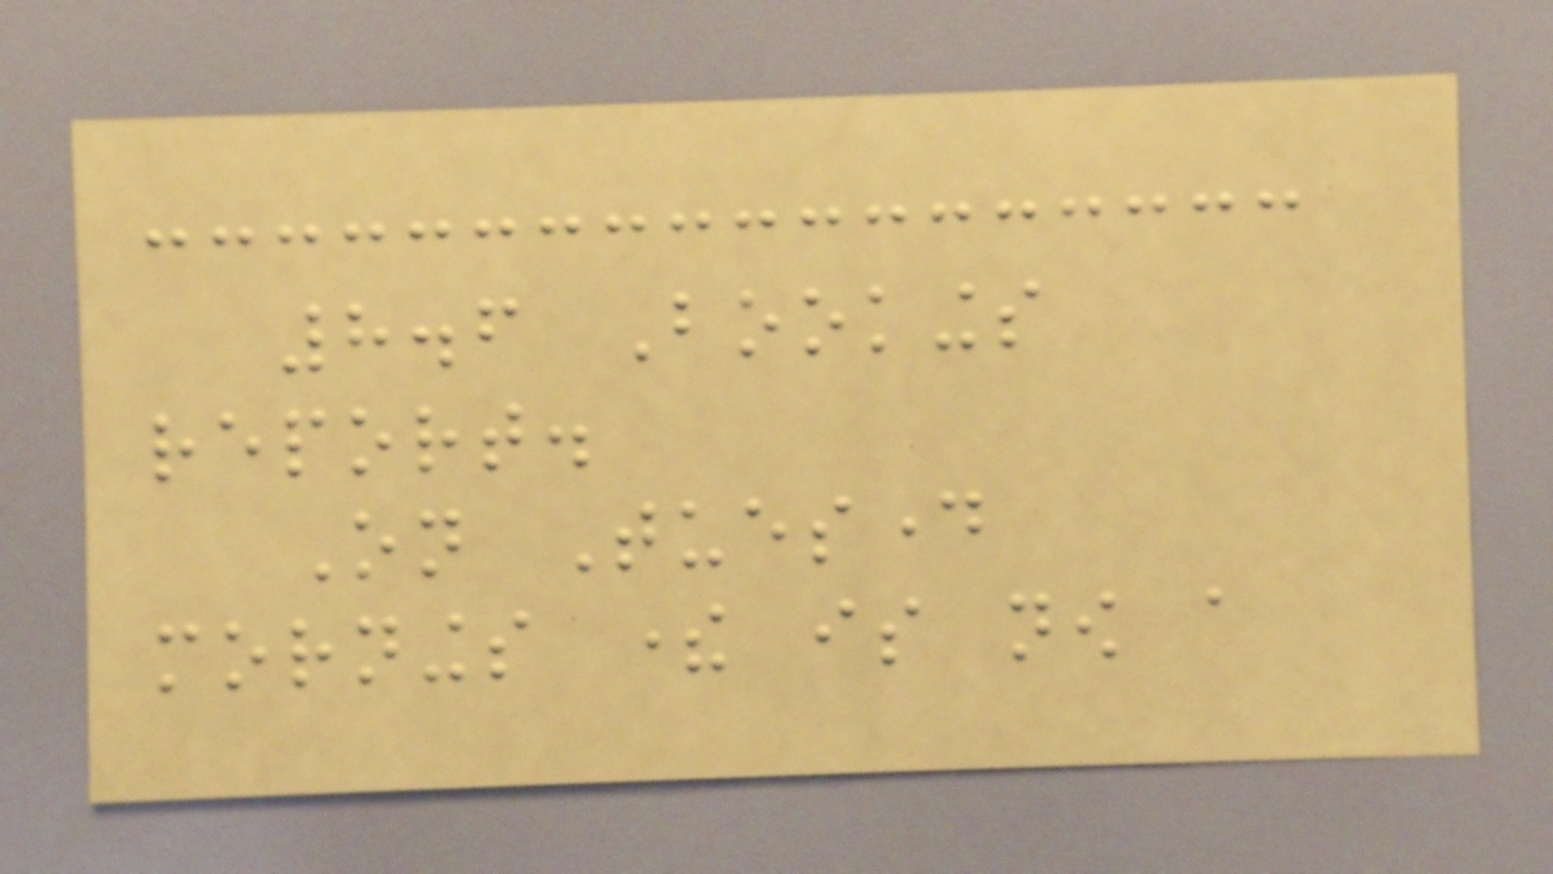8.6 Bookings
report.
On Tuesday
mornings there is now a
